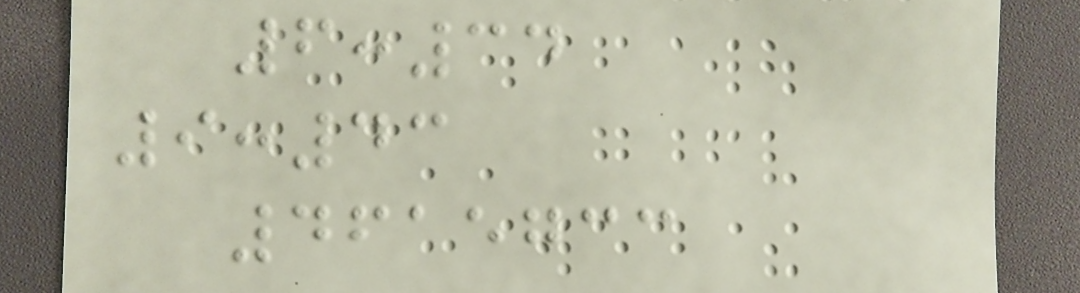6:34
9:43
4615733
